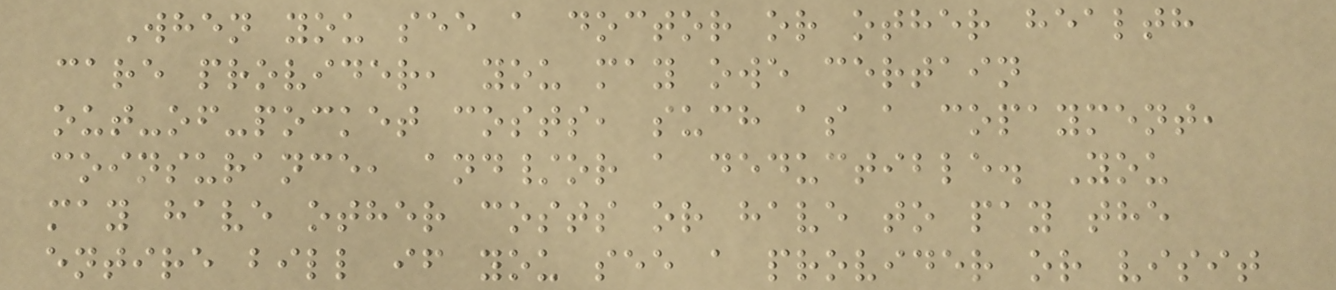When you see a doctor or other health
care provider, you may owe certain
out-of-pocket costs, such as a copayment,
coinsurance, and/or a deductible. You
may have other costs or have to pay the
entire bill if you see a provider or visit
